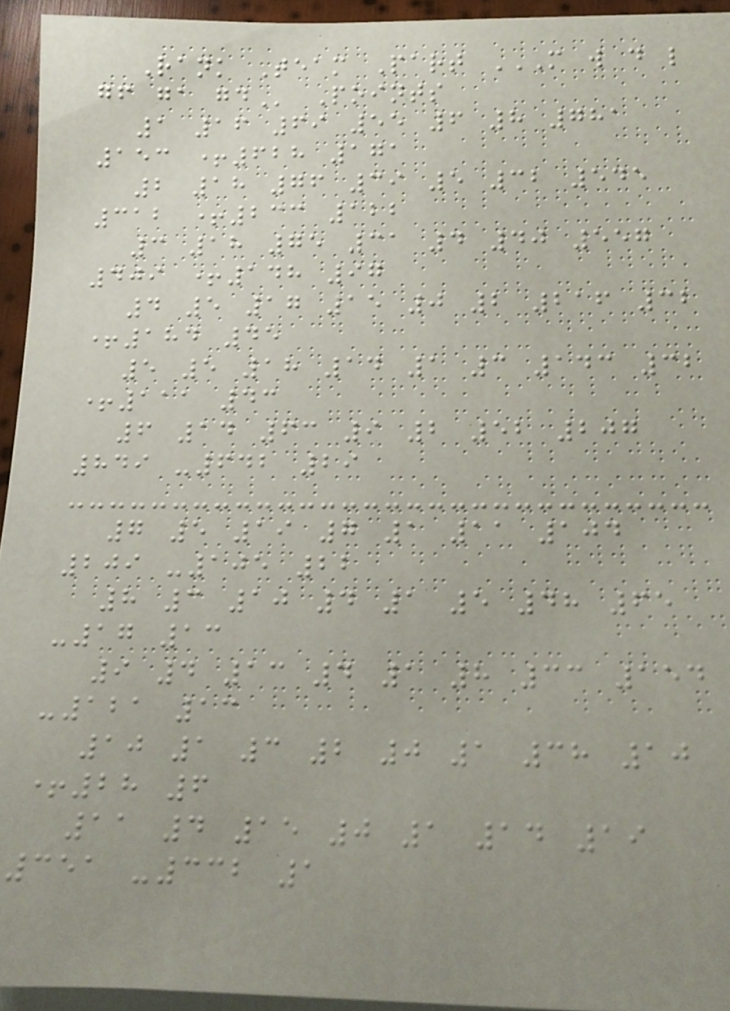Rank Team Part M W D L
GF GA GD Points
1 16 69 55 6 8 781
153 +628 171
2 18 76 39 5 32 545
312 +233 122
3 18 75 31 4 40 557
409 +148 97
4 5 17 15 0 2 216 32
+184 45
5 5 18 14 1 3 143 32
+111 43
6 14 63 9 2 52 207
849 -642 29
7 5 19 7 1 11 104
209 -105 22
8 3 10 4 1 5 48 65
-17 13
9 4 13 4 1 8 33 154
-121 13
10 1 3 2 0 1 38 10
+28 6
11 4 15 0 1 14 19
351 -332 1
